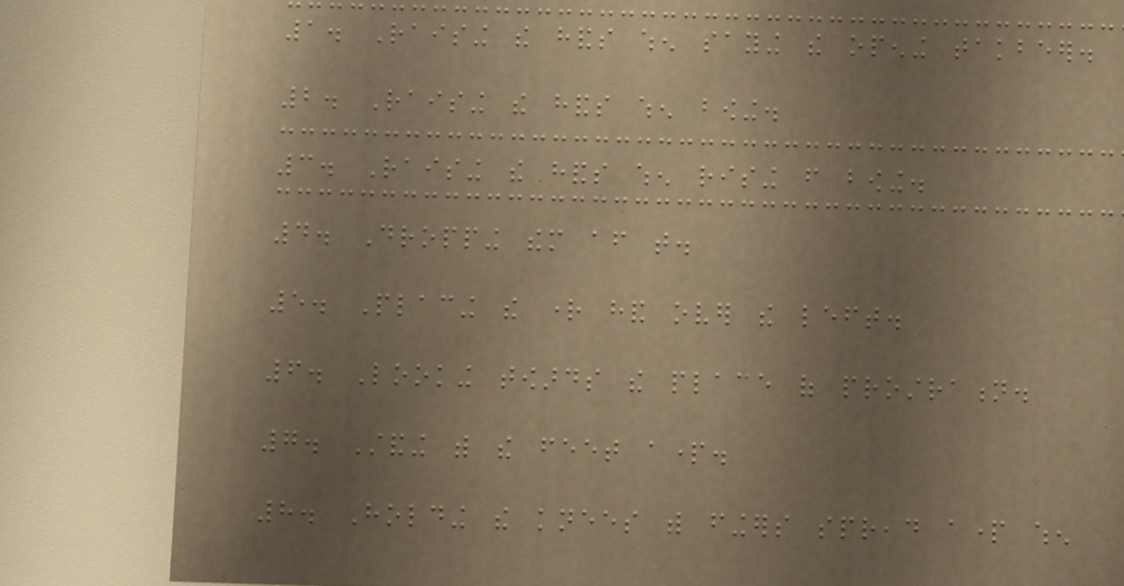1. Raising the hands when saying the opening takbeer.
2. Raising the hands when bowing.
3. Raising the hands when rising from bowing.
4. Dropping them after that.
5. Placing the right hand over the left.
6. Looking towards the place of prostration.
7. Standing with the feet apart.
8. Holding the knees with fingers spread apart when
